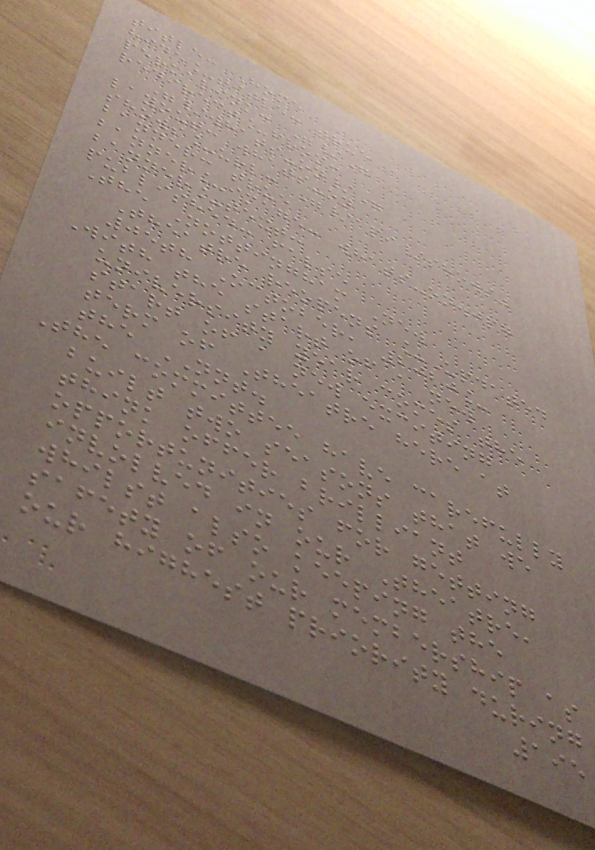title: Home
hide_title: true
permalink: "/"
redirect_from:
"/whats-on/"
layout: whats-on
shows_url: "/api/shows"
banner: true
banner_image: whats-on.jpg
banner_text:
published: false
The Nottingham New
Theatre reopens _Updated
05th October, 2020_
With the start of a new
university year comes the
start of a new exciting
term of Theatre here at
the NNT.
The committee have carefully
built two seasons that we
think offer brilliant
opportunities for getting
involved in our Theatre,
whilst also keeping the
safety of our membership as
our highest priority during
195
